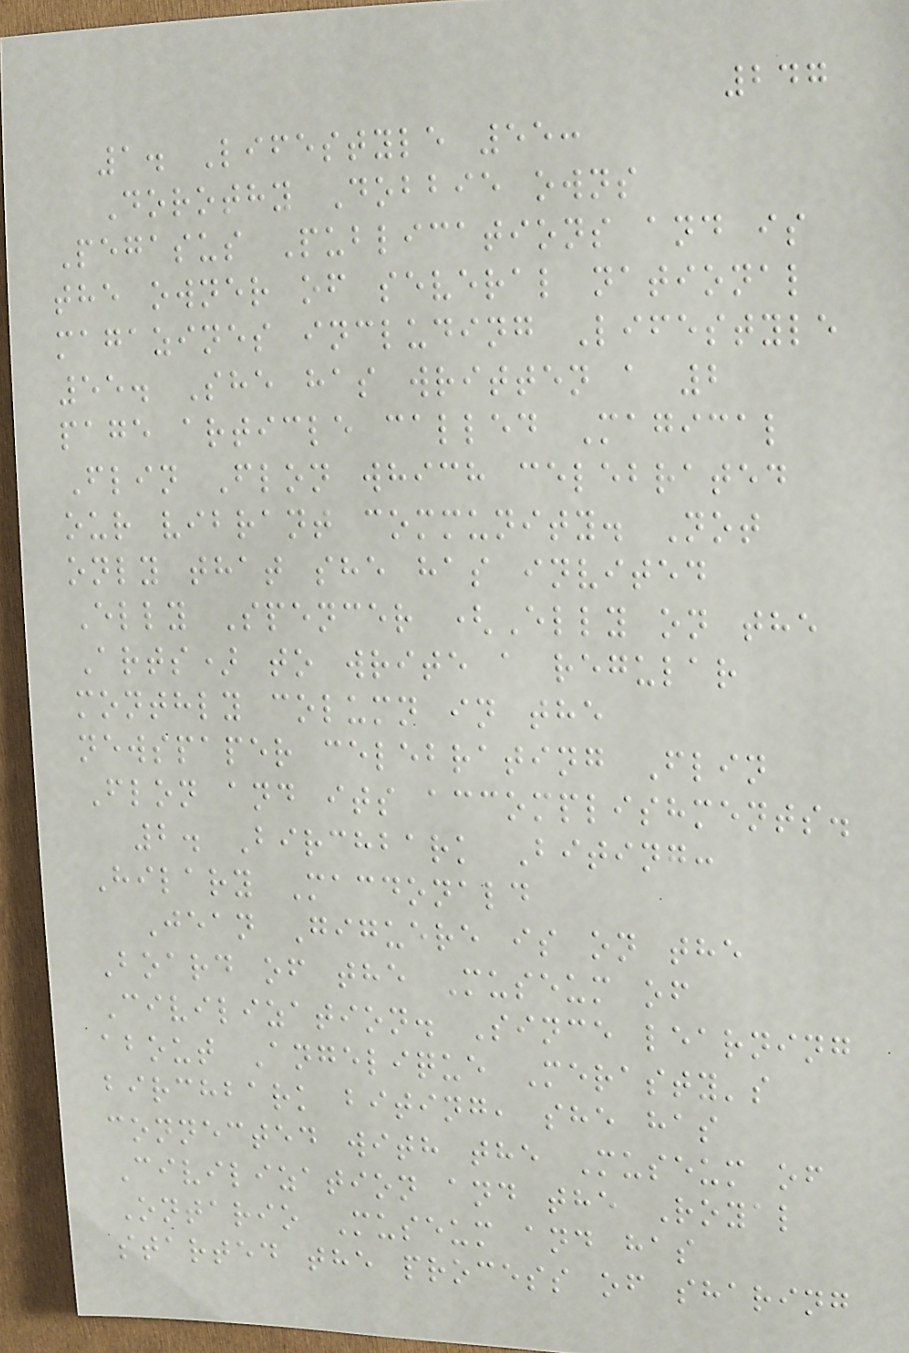247
1. Lifestyle 55:
Dorothy Dobbie owns
Pegasus Publications and is
the owner of several national
magazines including Lifestyle
55. She has written a 2
page article called Magical
Flin Flon which celebrated
our vibrant community. Not
only that she has invited
Elly Spencer (Elly on the
Arts) to write a regular
monthly column in the
newspaper celebrating Flin
Flon and its accomplishments.
2. Birchbark Biting:
Hilary Macdonald
Jean Giguere is on the
Board of the Museum of
Civilization. Since learning
about Angelique Merasty's
birchbark biting, she has
connected with the Museum of
Civilization and the Royal
Ontario Museum and has
started the process of sharing
